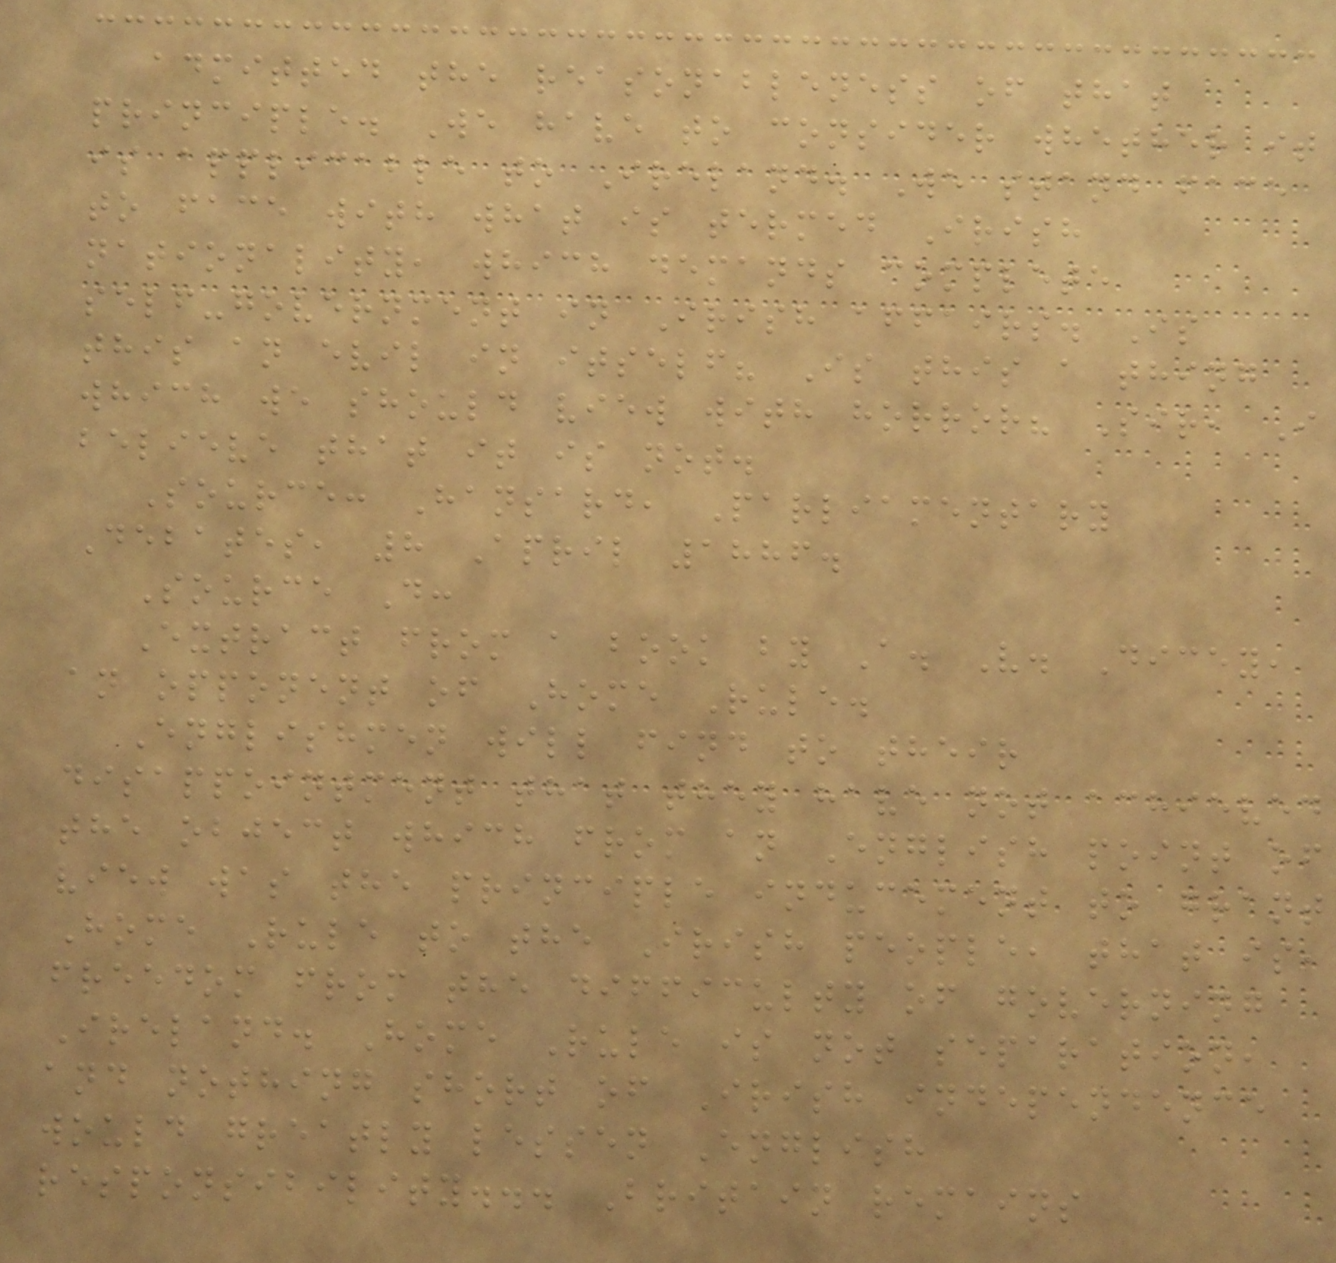admitted the reasonableness of that
principle. We have to consider whether it
is applicable to Ireland. We stand face
to face with what is termed Irish
nationality, which demands complete
self-government in Irish affairs. Is
this an evil in itself? Is this a thing
which we should view with horror? Sir, I
believe that it is not.
Source: Hansard, Parliamentary
Debates, 8 April 1886.
Source D:
Extract from a book by A. V. Dicey,
an opponent of Home Rule.
Englishmen will find to their
disappointment that they have not achieved
the object which from an English point of
view was the principle inducement to grant
Home Rule to the Irish people, that is,
freedom from the difficulty of governing
Ireland. Home Rule is not separation,
and nothing short of Irish independence
would greatly lessen English
responsibility... Britain remains
